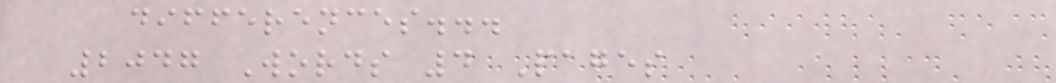differences...
2047 Words 4 Pages
